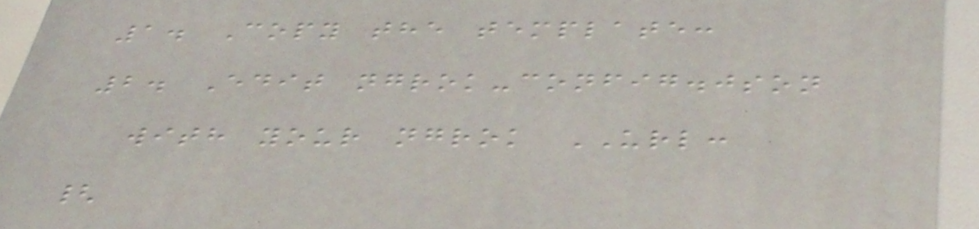1. Copy the template:
2. Edit ngrok-config.json
with your ngrok URL:
{
